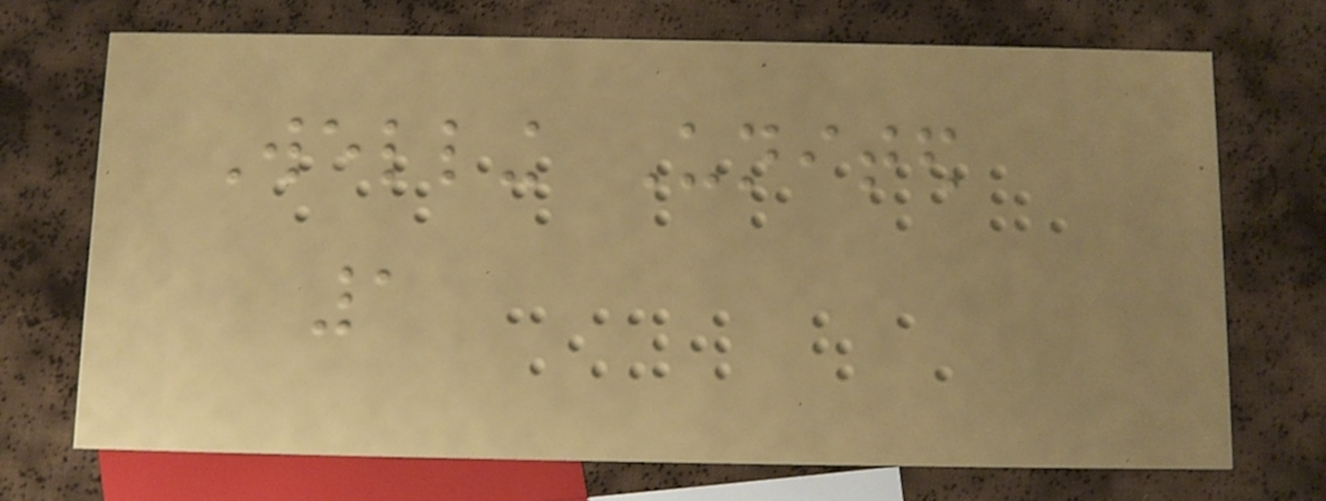Welling United
1
